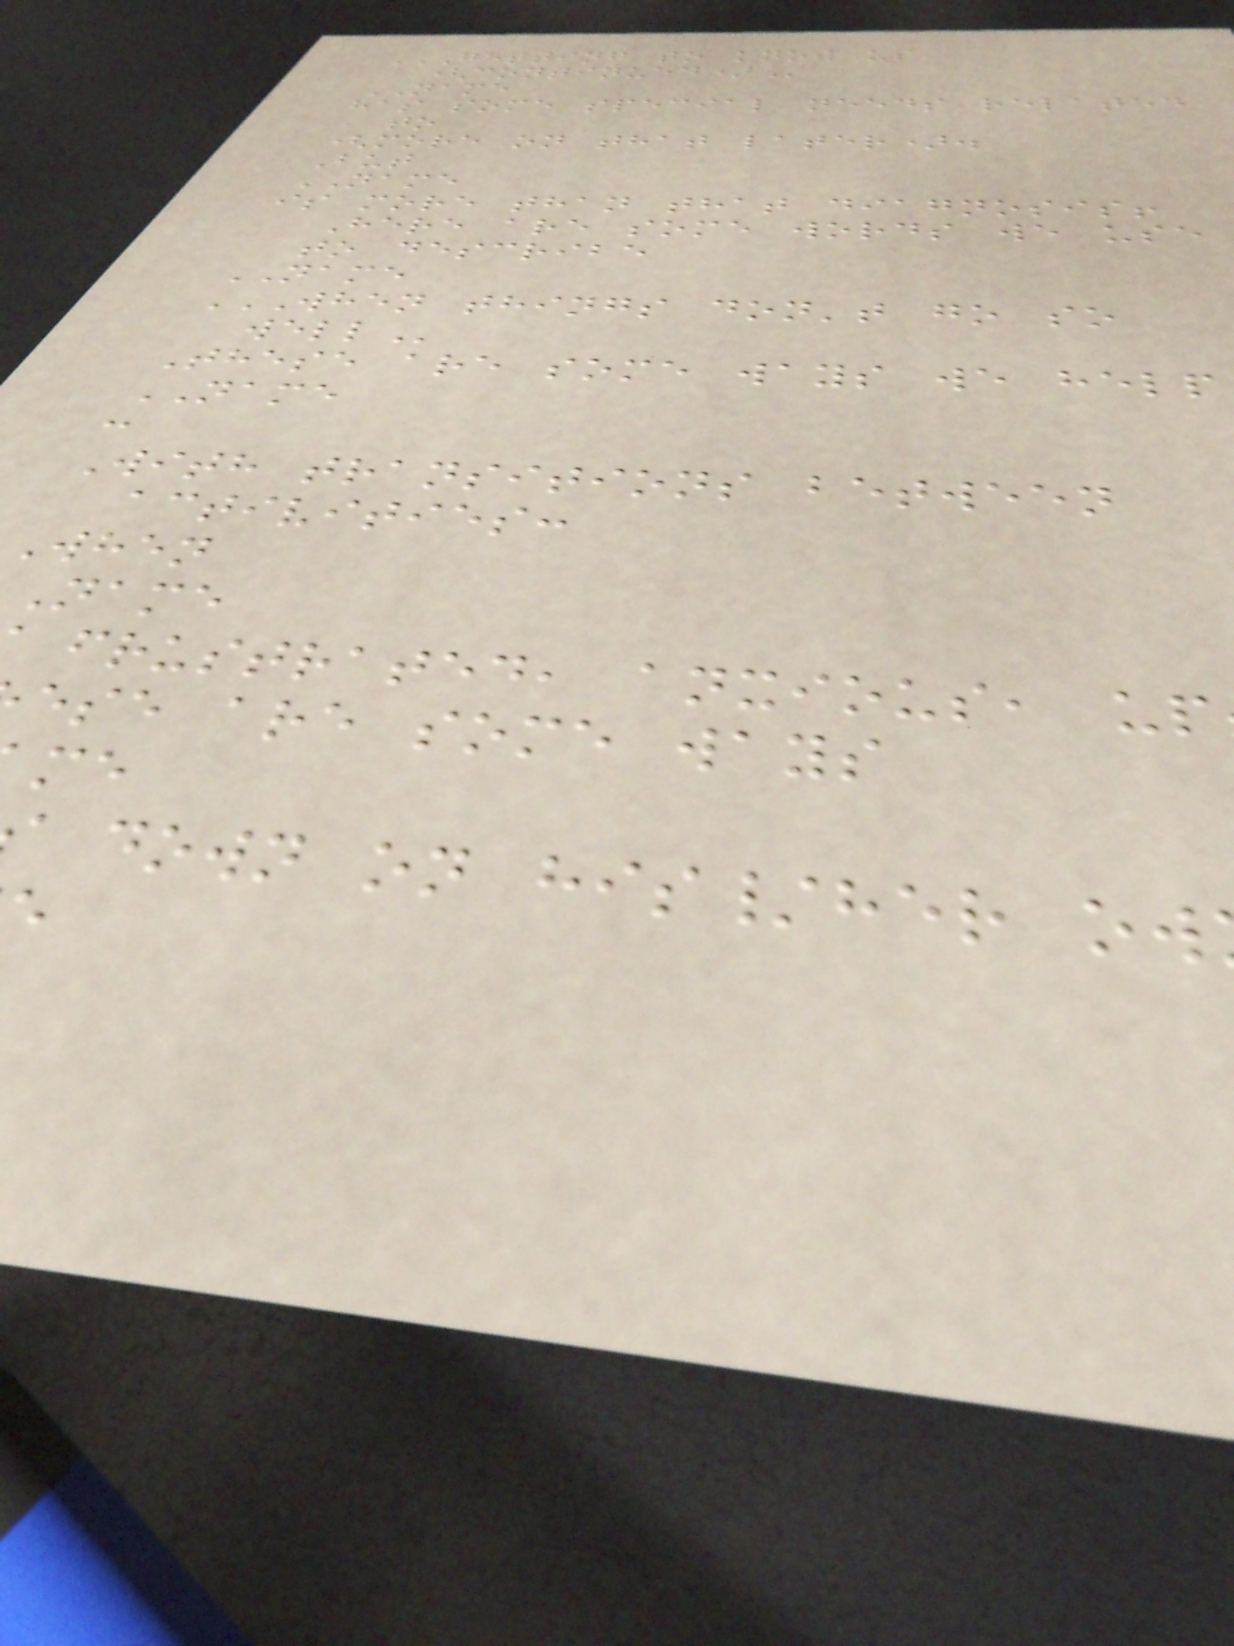GETTING TO KNOW US
NAME
has some special needs related
to
(more on that later).
But
NAME
is more than that diagnosis!
Here are some words we use
to describe
NAME
WHEN THINGS DON'T GO SO
These are some ways we help
NAME
:
With transitions between
activities:
When
name
frustrated, anxious, up
ese are some ways
down on his/her ow
